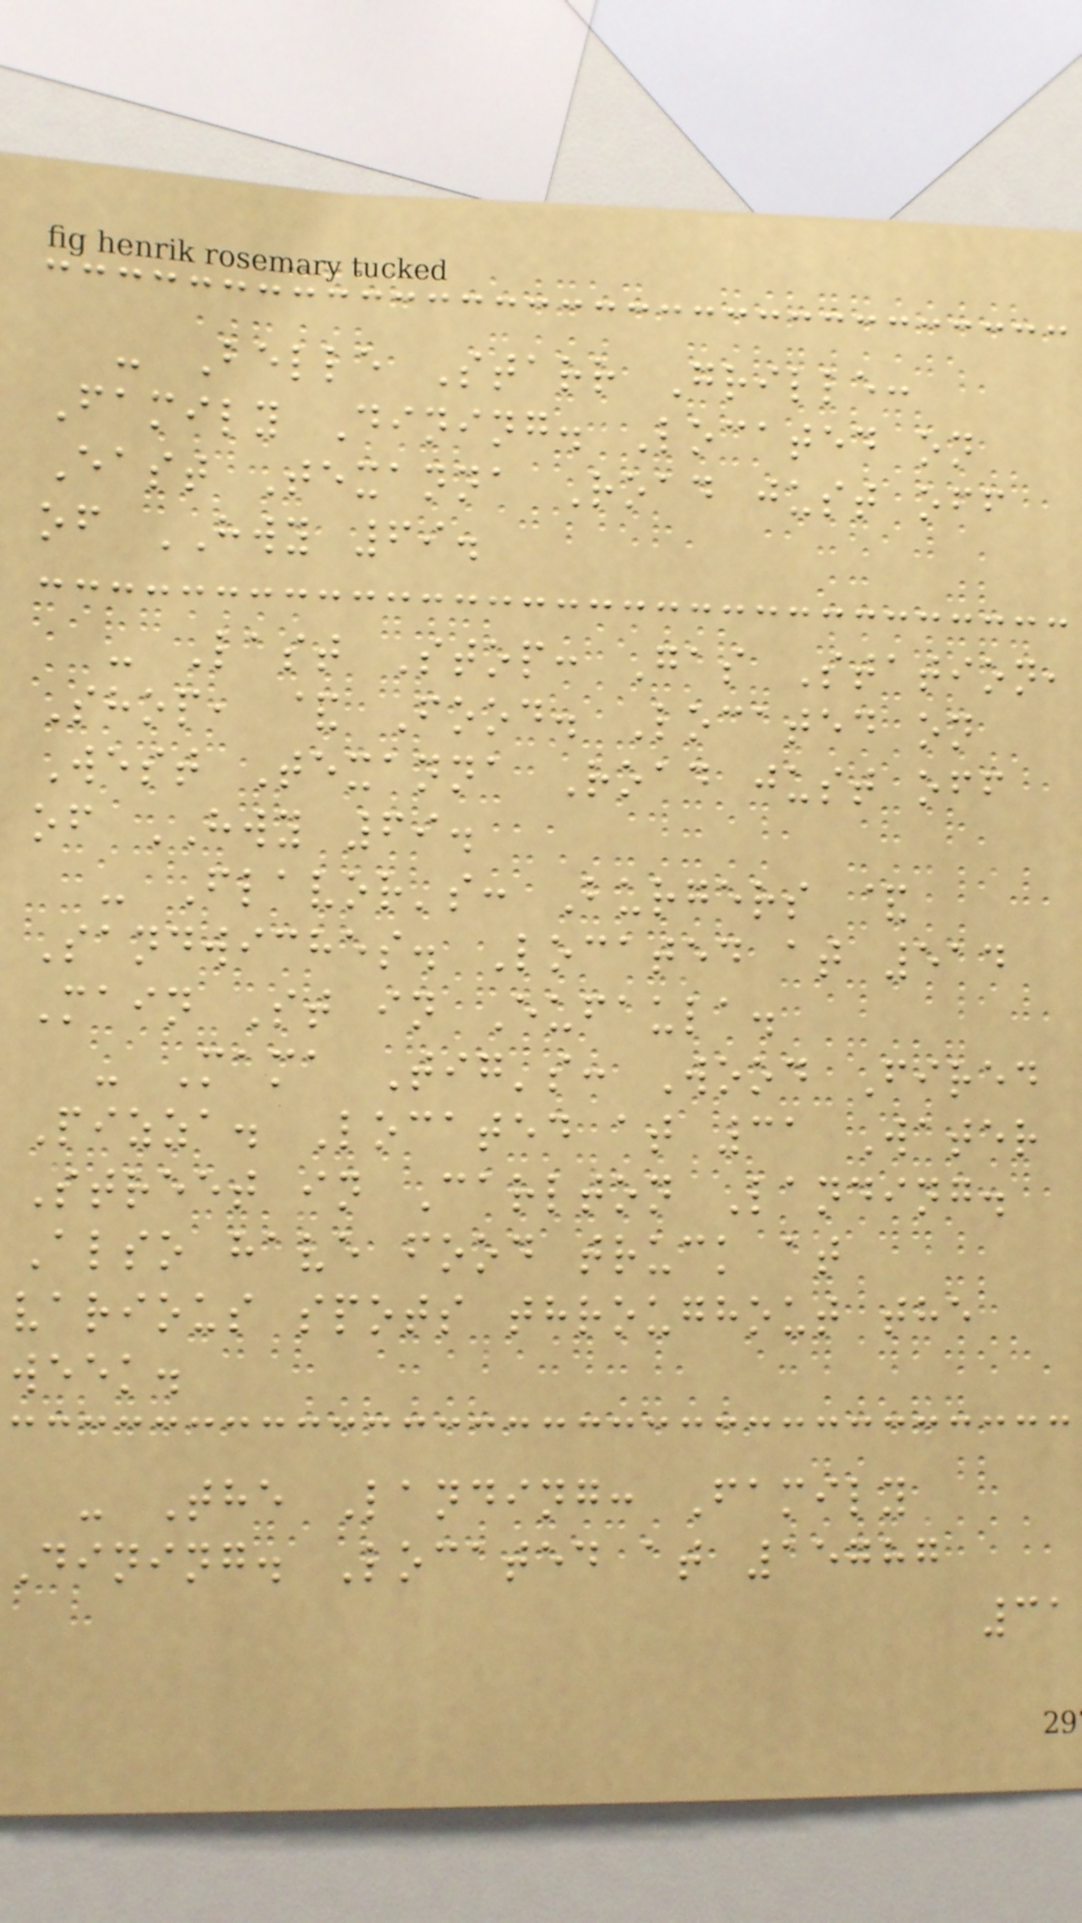- Belle Starr Grille:
Family Dining. Located on
East Texanna Road just off
of HWY 69.
- Last Stop: Gas Station,
Shop, & Food. Located on
West Texanna Road just off
of HWY 69.
- Flavor's: Burgers &
Sandwiches. Located at 514
Main St in Eufaula.
- Mama Tig's: Wood Fired
Pizza. Located at 31 Water
Street in Carlton Landing.
Also have food truck at
various spots throughout the
week.
- The Landing: Family
Dining. Located at 15787
31
